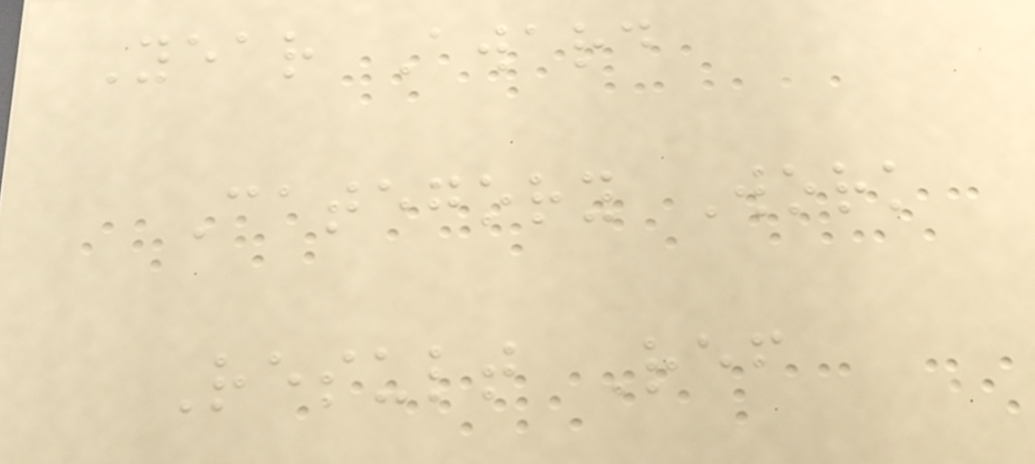Year Award
Category Work
Result Ref
